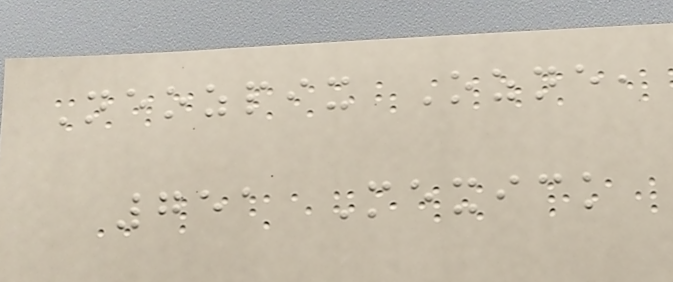Neozpix Ozne,
751 Mexick
